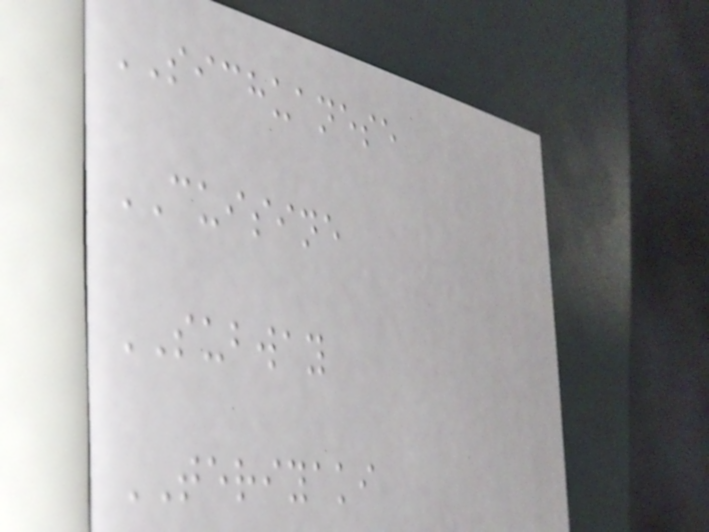SICHUANESE
CUISINE
SUBWAY
TERIYAKI
